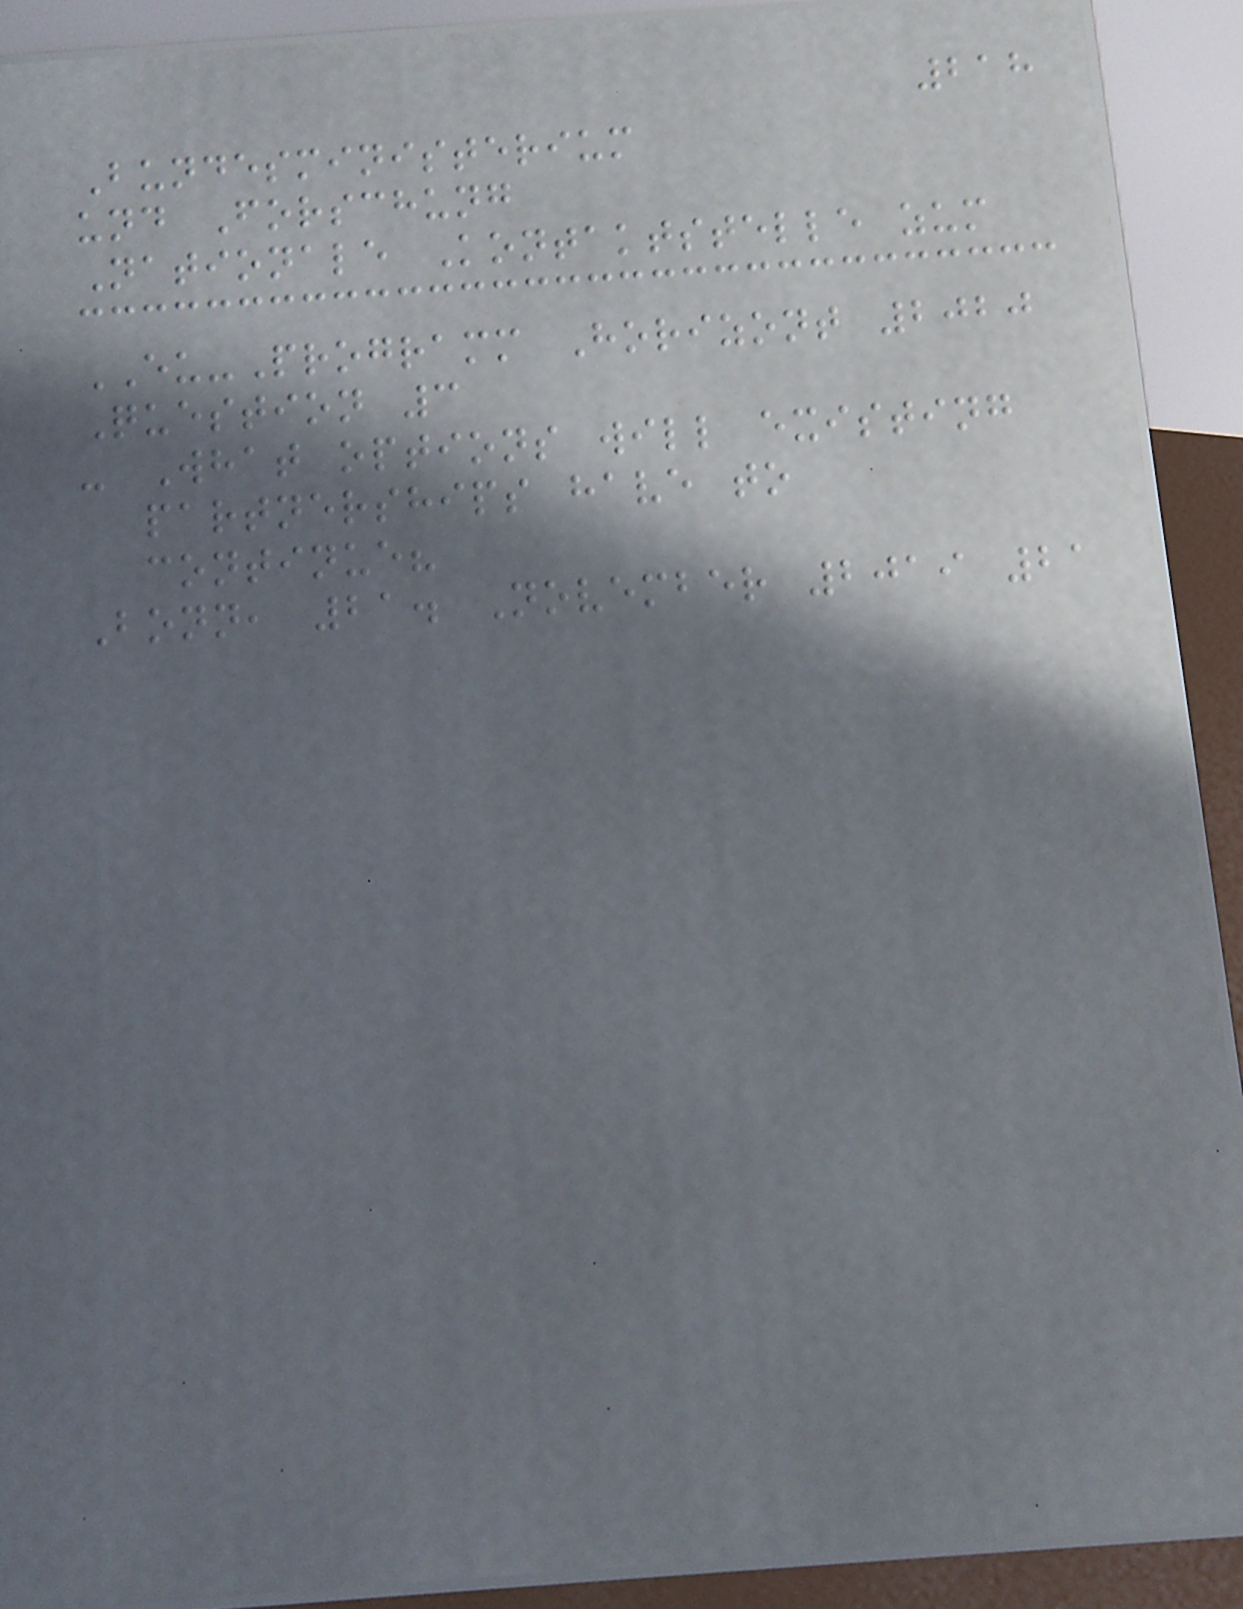218
Bundesministerium
und Forschung
Nationale Kontaktstelle zum
EU-Programm Horizont 2020
Question 3
- What options will existing
partnerships have to
continue?
Bonn, 21. November 2019 21
